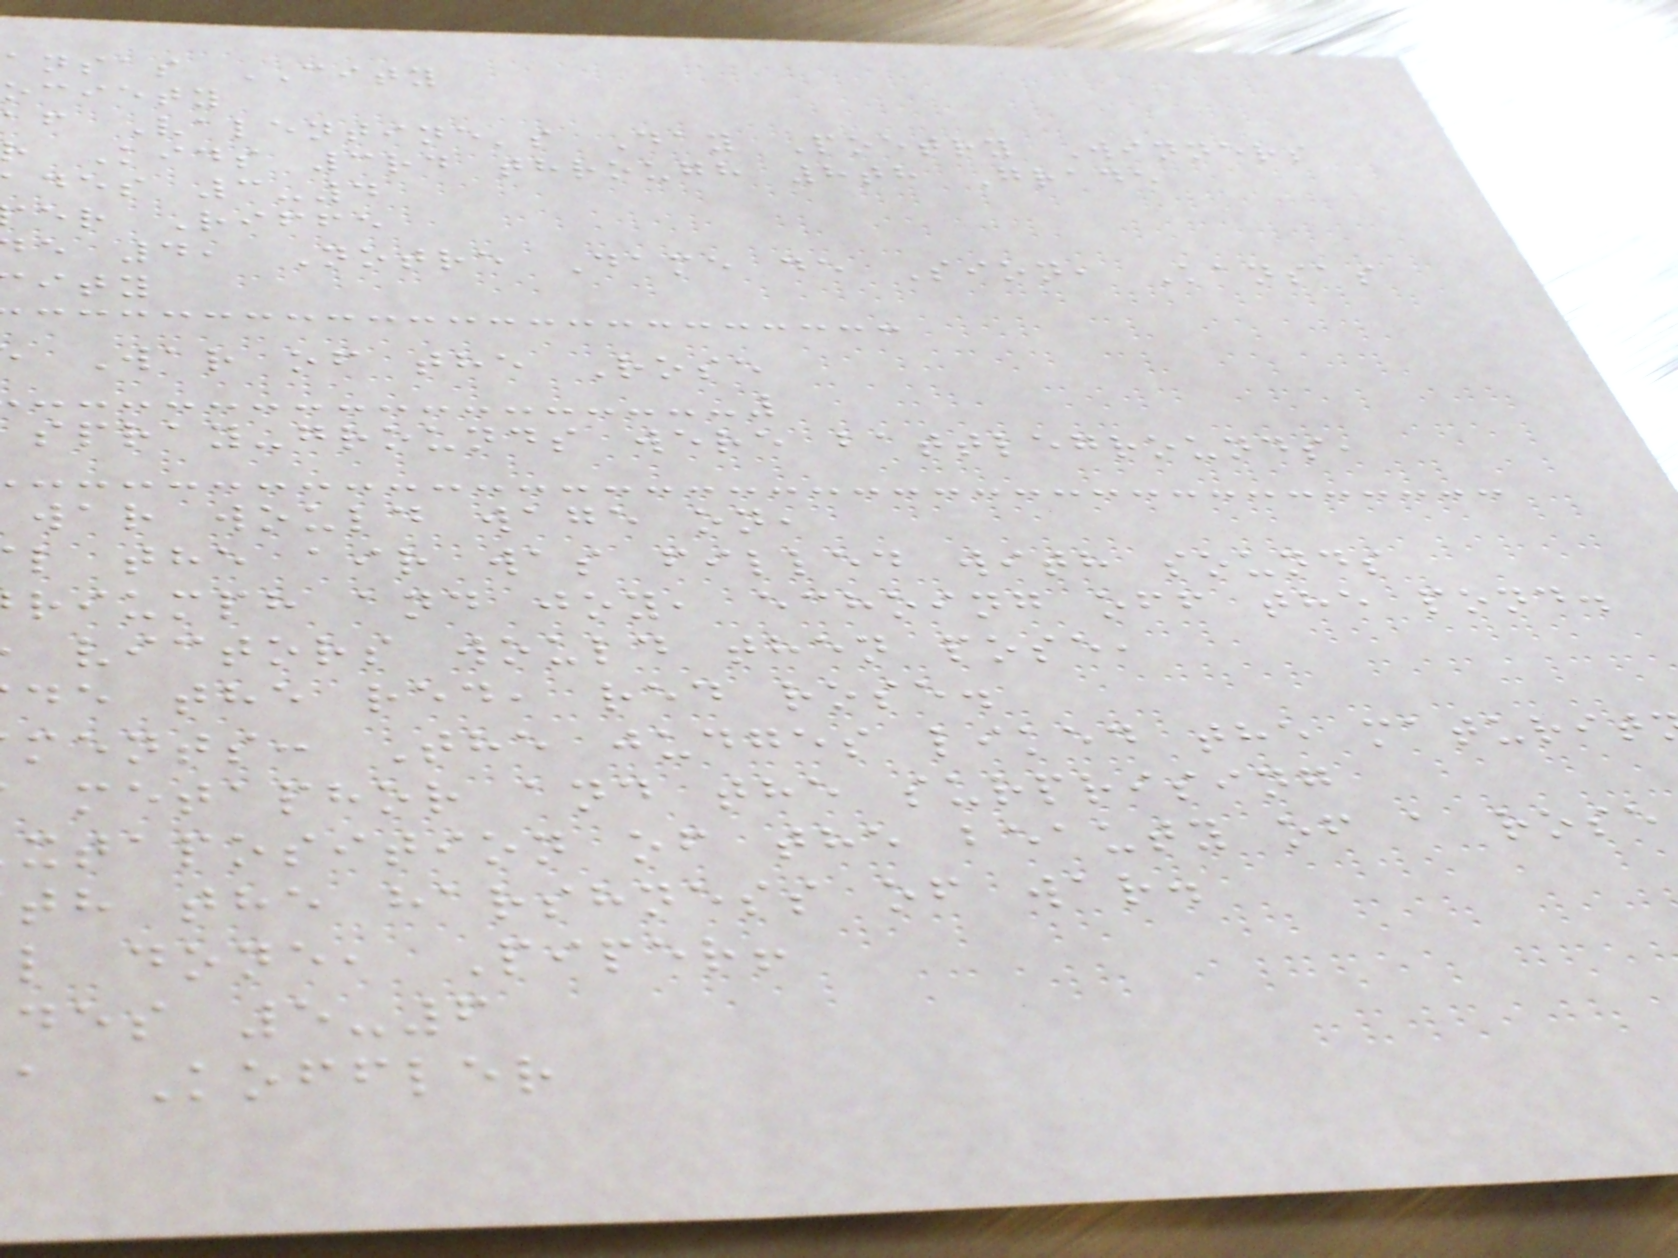ansas CITY
ociety
af Valentine's Day Poetry Winners
r Kids 3rd through 8th Grade
des 3-4
er Riffe
e 4, Notre Dame de Sion, Kansas
War of the Rose
spray-grounds were battlegrounds,
war would wage on,
l the air was filled with sounds
riumph and joy, echoing off the pond.
victors would then pose,
de the red, red rose.
ments: The judges liked the maturit
metaphor and the surprising
xtaposition of the beauty of a rose
th the harshness of war.
l done, Piper!
des 5-6
a Koffler
